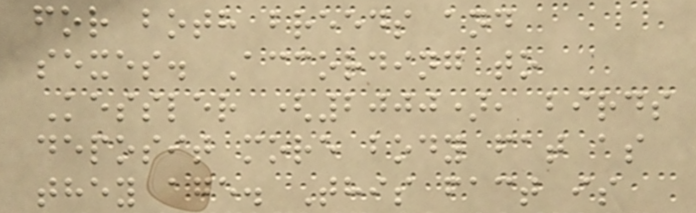for both breeds and
sexes. According to
Kessler (2000), birds
deposit more body fat as
they age. This fact is
